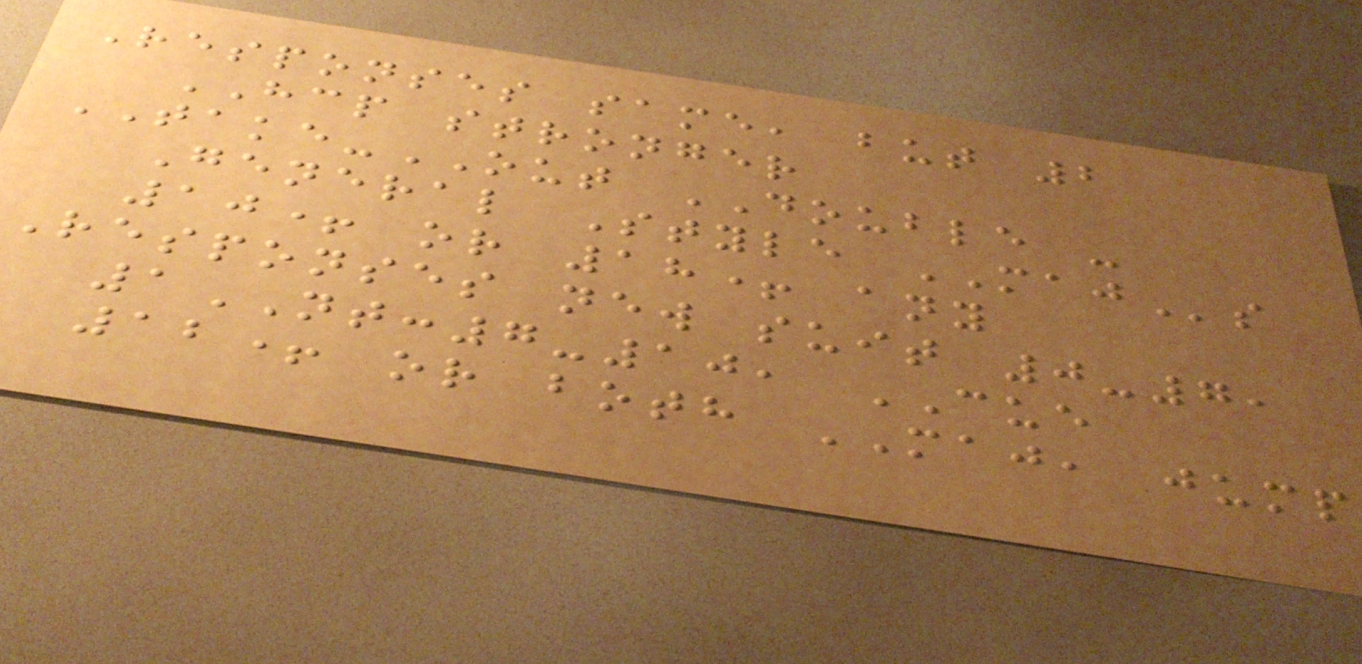Responses same, but 2
HCP stronger
TAKE-OUT DOUBLE -
General Style MAJs
10+ or 18+ any
Responses new suit 0-7,
1NT:7-10, CUE
12+ or both MAJ, jump
